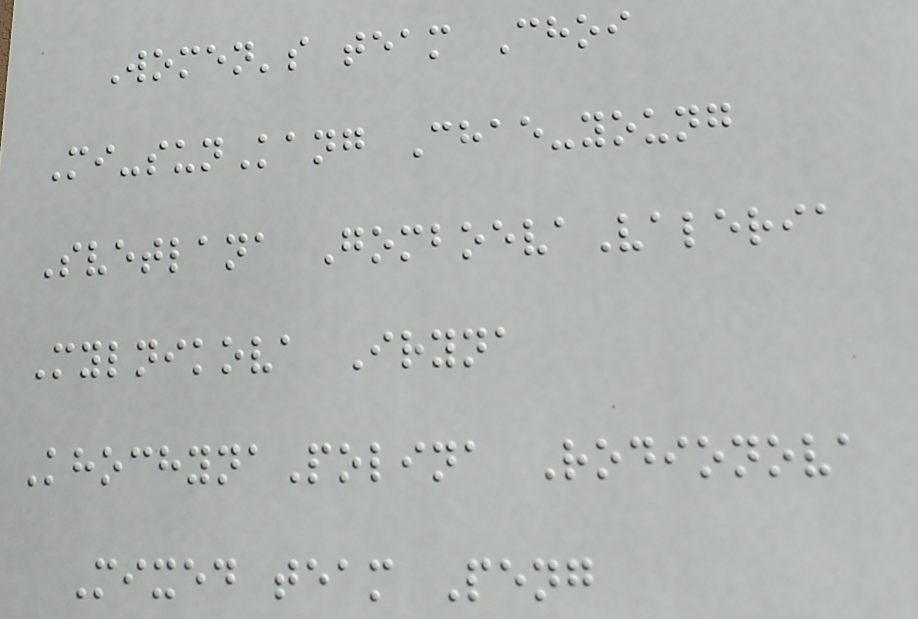Women's team Choi
Mi-sunKang Chae-young
Svetlana GomboevaValeria
Mylnikova Iryna
KhochynaPolina Rodionova
Mixed team Peng
